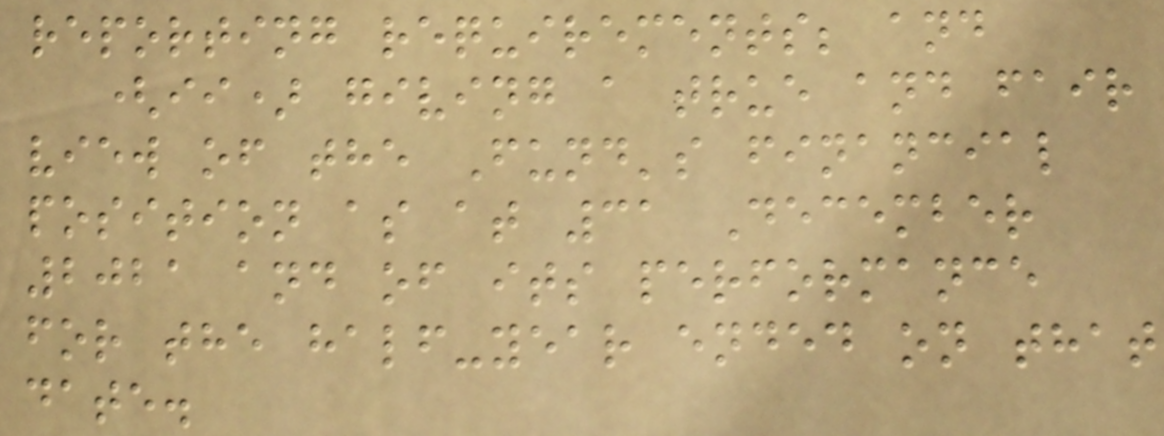reporting requirements; and
(ii) giving a true and fair
view of the Fund's financial
position as at 31 December
2021 and of its performance
for the half-year ended on that
date.
